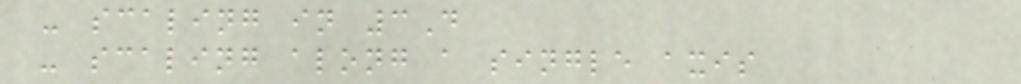- scaling in 3D
- scaling along a single axis
